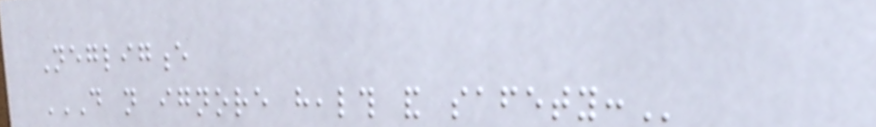Negligence
DO NOT IGNORE HEALTH AND SAFETY:
